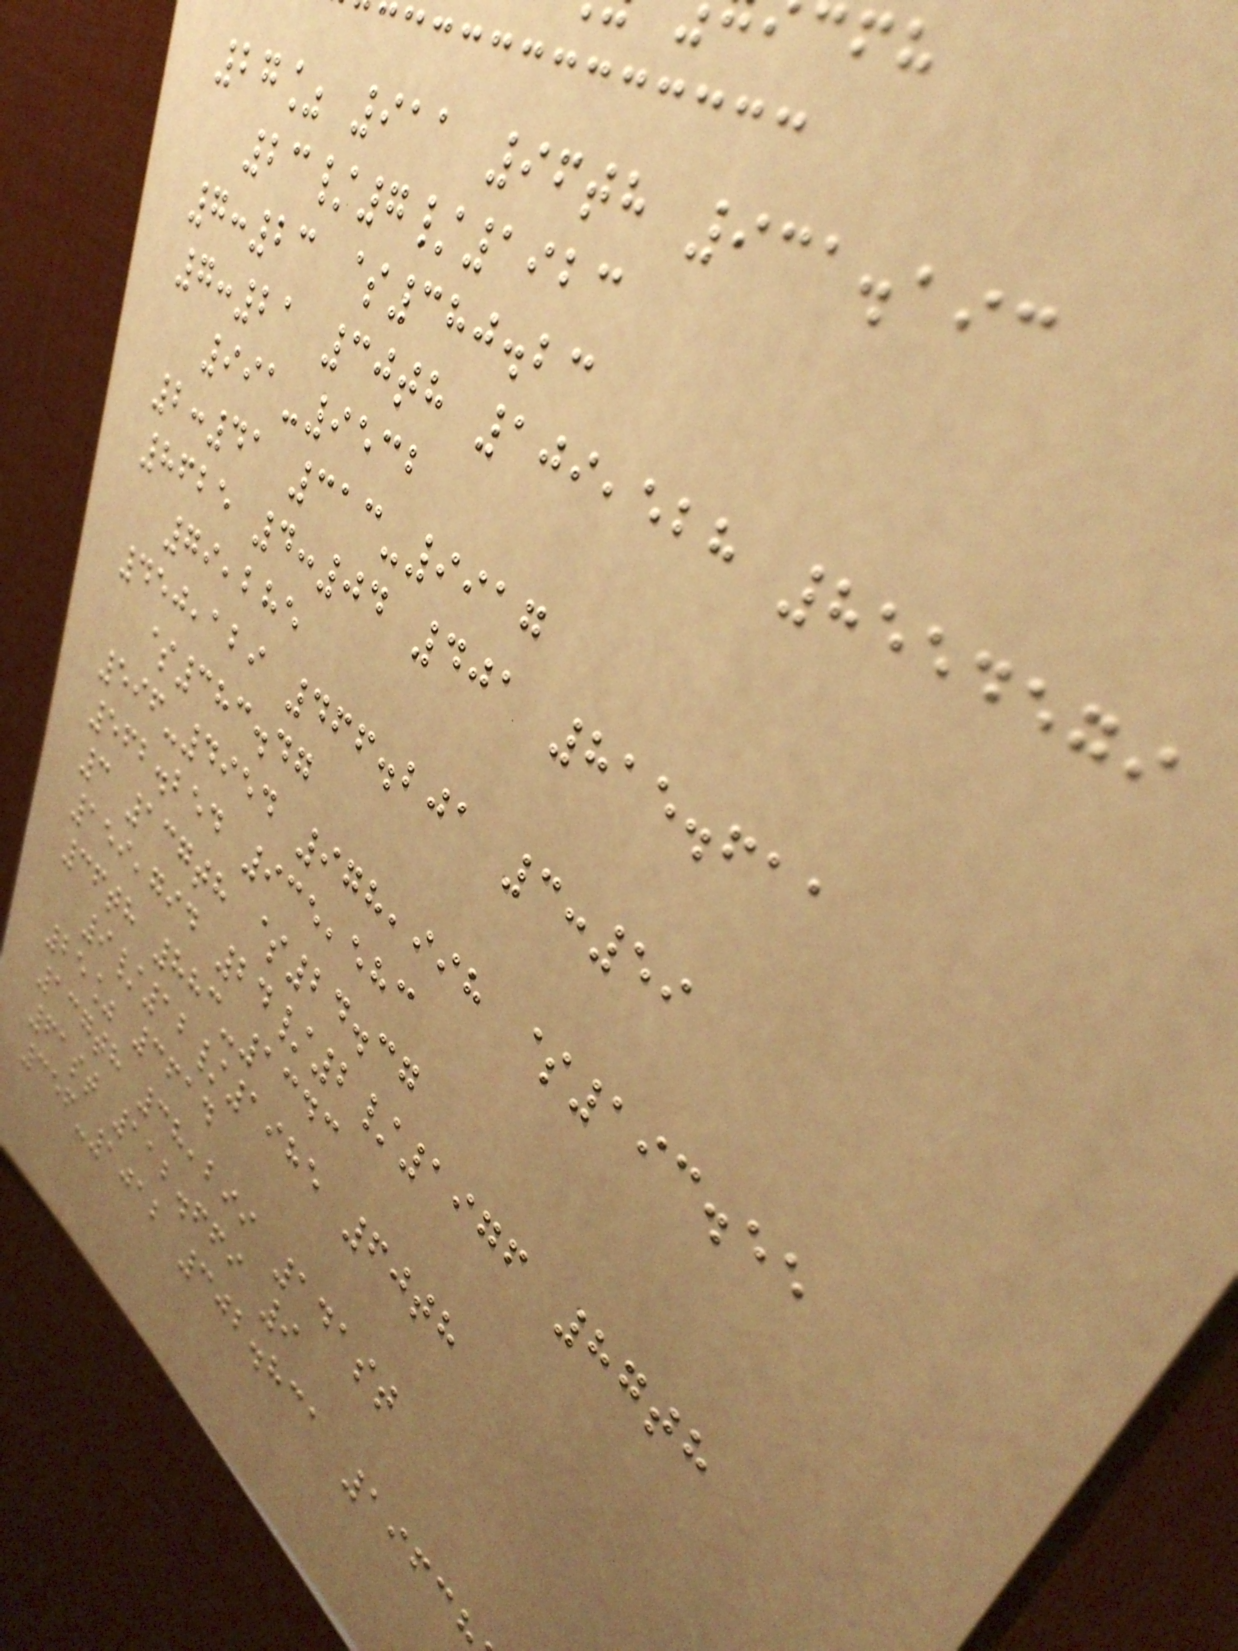27% 911 96th 931.193
23/7/1923
7:23 $380.23
7:21 30th 109,528 8554579
991-9532
2:41 313-9917
8625 4:04 401 815.611
79,285
450,129 466.201 3:59
$383.47
596-4954 978,998 $193.55
562.254 935,583
3 137th $24.37
159,794 24/2/1976 87th
36th 883-1343
9/12/1985 60th
25% 3614
137th 38,299 141st
61st 112.669 9
356-1012 302.831 1963
